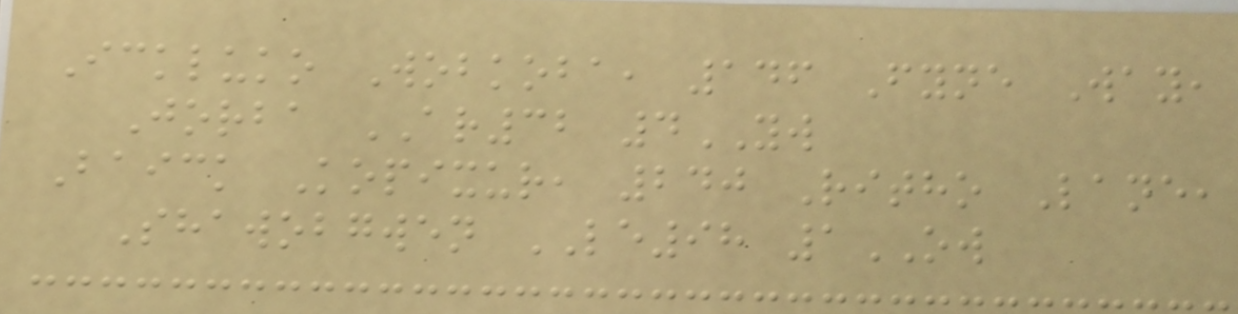Ickluko Wobkoba, 146 Fyne Way,
Jorba AR32 4YW
Baick Kopixur, 240 Ritho Lane,
Shawobgwen LE98 1OW
